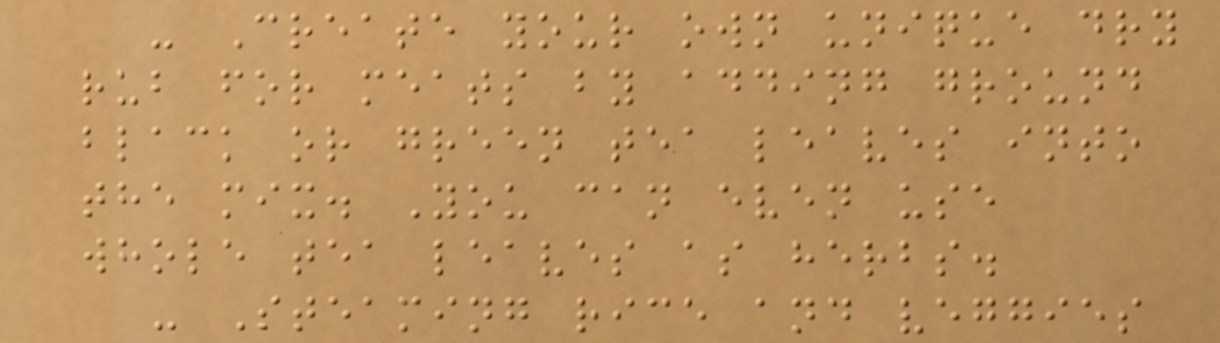- Create your own unique dry
rub for meats by adding ground
black or green tea leaves into
the mix. You can even use
whole tea leaves as herbs.
- Steaming rice and veggies
